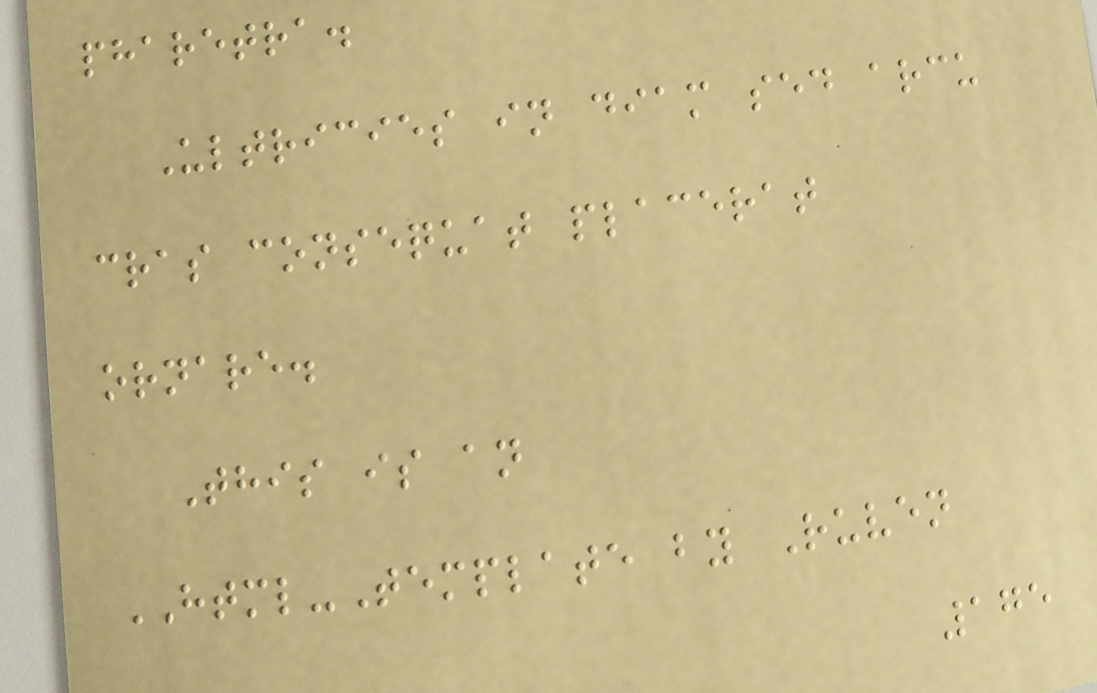pharetra.
Ultricies in diam sed arcu
cras consequat placerat
ornare.
This is an
HTML-Template by Ruven
175
